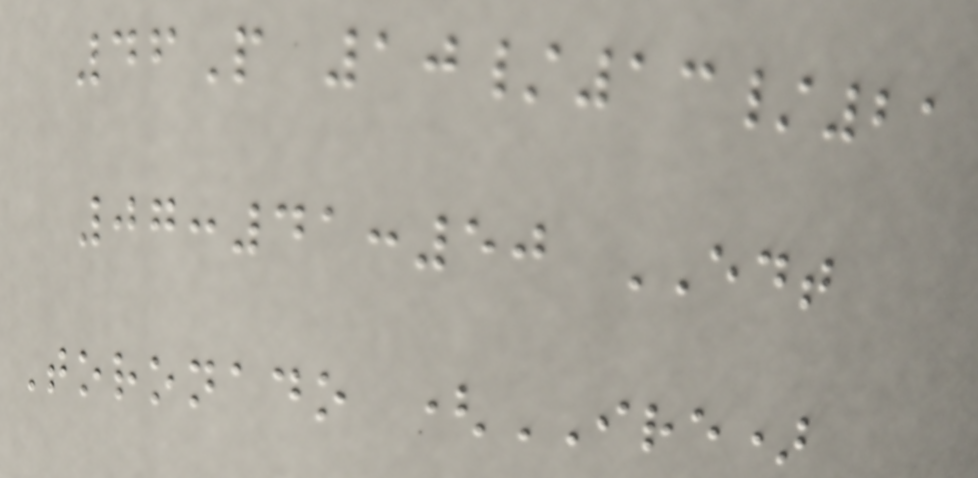46P 10/13/21
07:41:50 EDT
Toronado (IRE)
